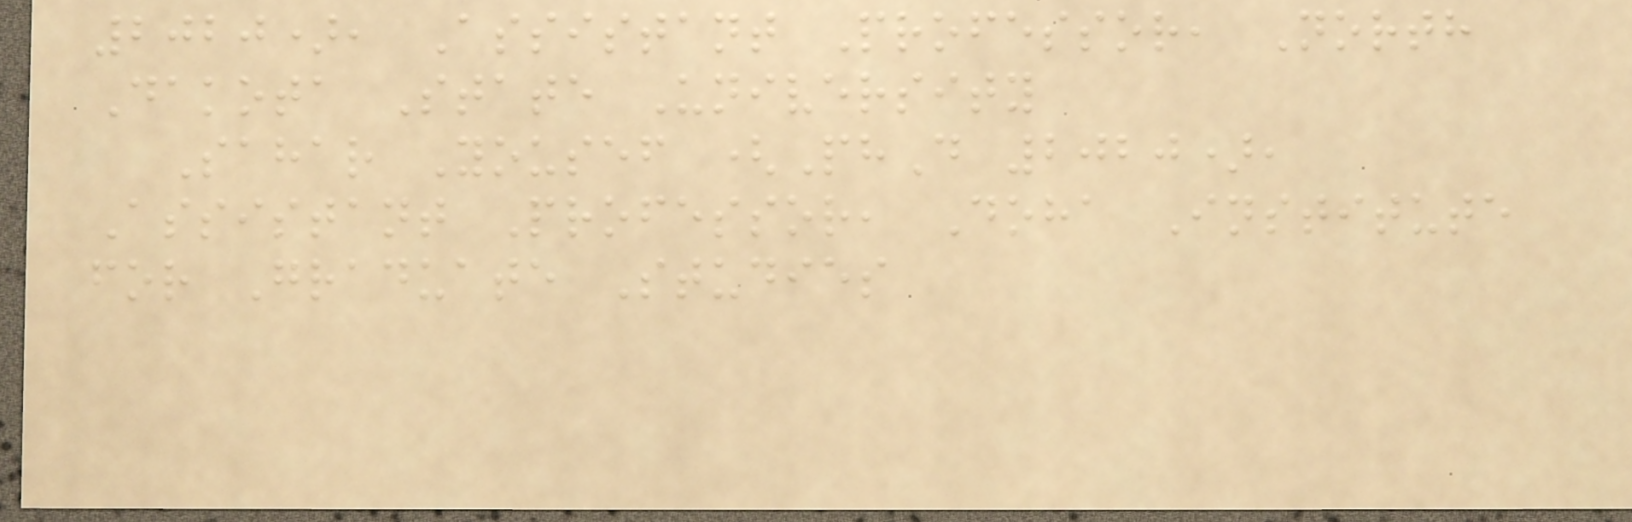2020), Assistant Professor, North
Dakota State University
Sahar Yousef (PhD 2020),
Assistant Professor, Doha Institute
for Graduate Studies
